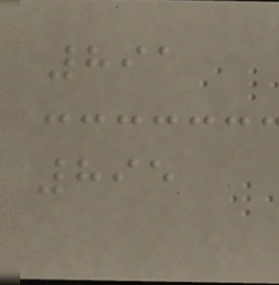891
895
